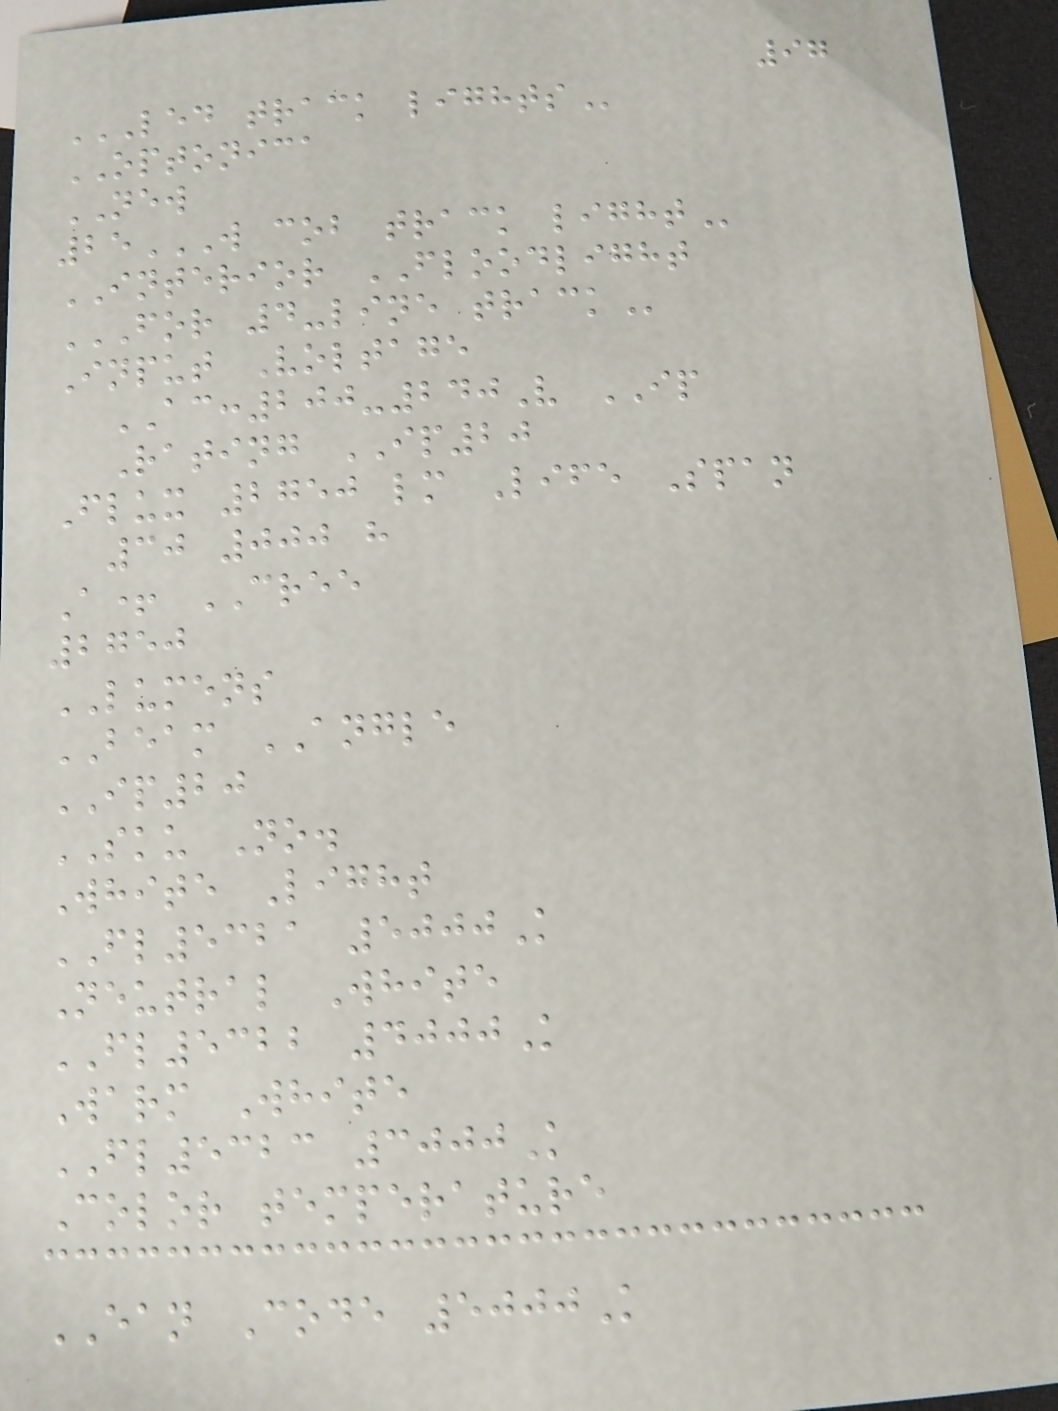97
LED TRACK LIGHTS
OPTONICA
NEW
25W COB TRACK LIGHT
INTERIOR FLOODLIGHT
FOR 4-LINE TRACK
Input Voltage
AC:200-240V IP
Rating IP20
Flux 2750 lm Life Span
30 000 h
A+ CREE
2750
LUMENS
BEAM ANGLE
IP20
SKU No.
White Light
FL5321 5000K
Neutral White
FL5322 4000K
Warm White
FL5323 3000K
Color temperature
EAN Code 5000K
